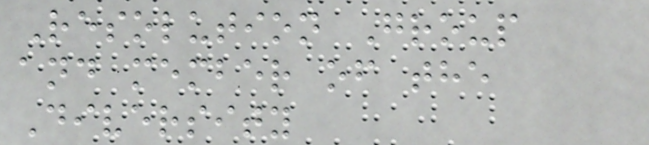Resolution Group
and member of the
Diversity
